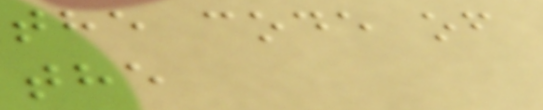the code of
the
